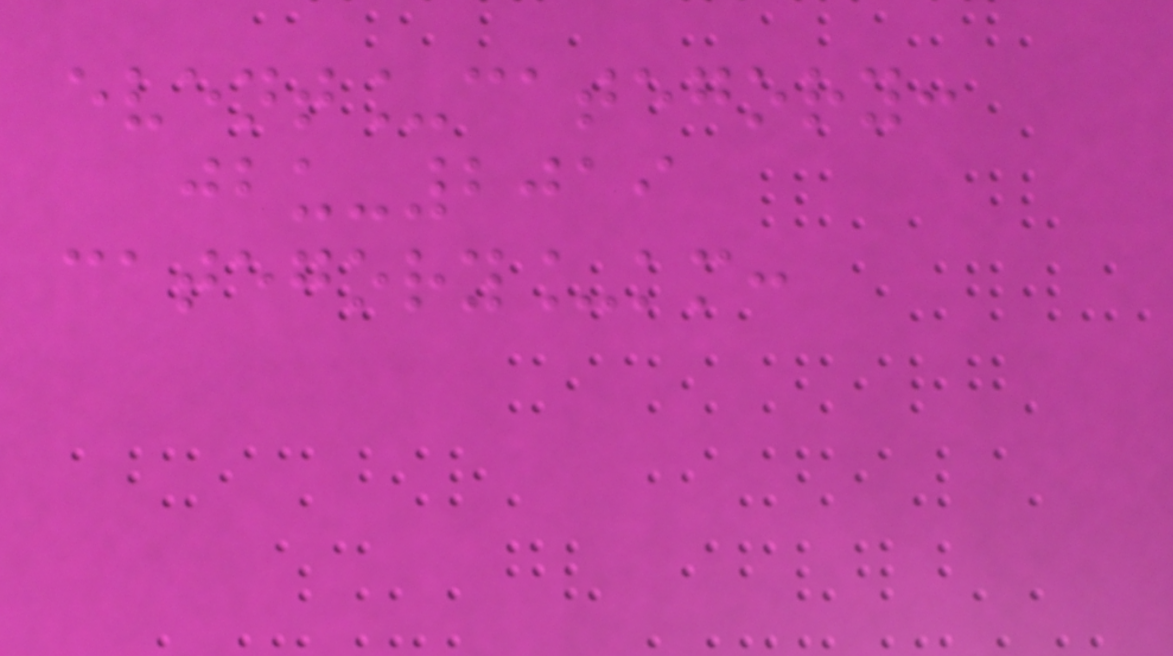event_category:
jbu-2019
category_km:
